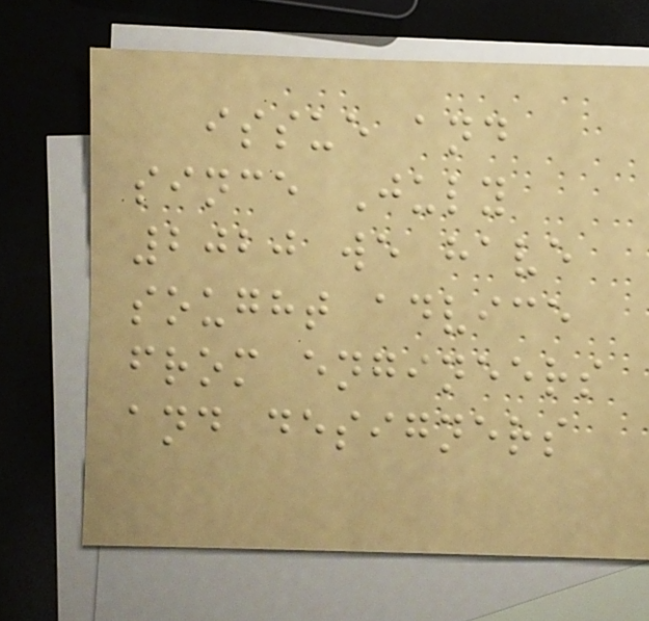issue and
since July
2020 we have
sought advice
from engineers
and designers
